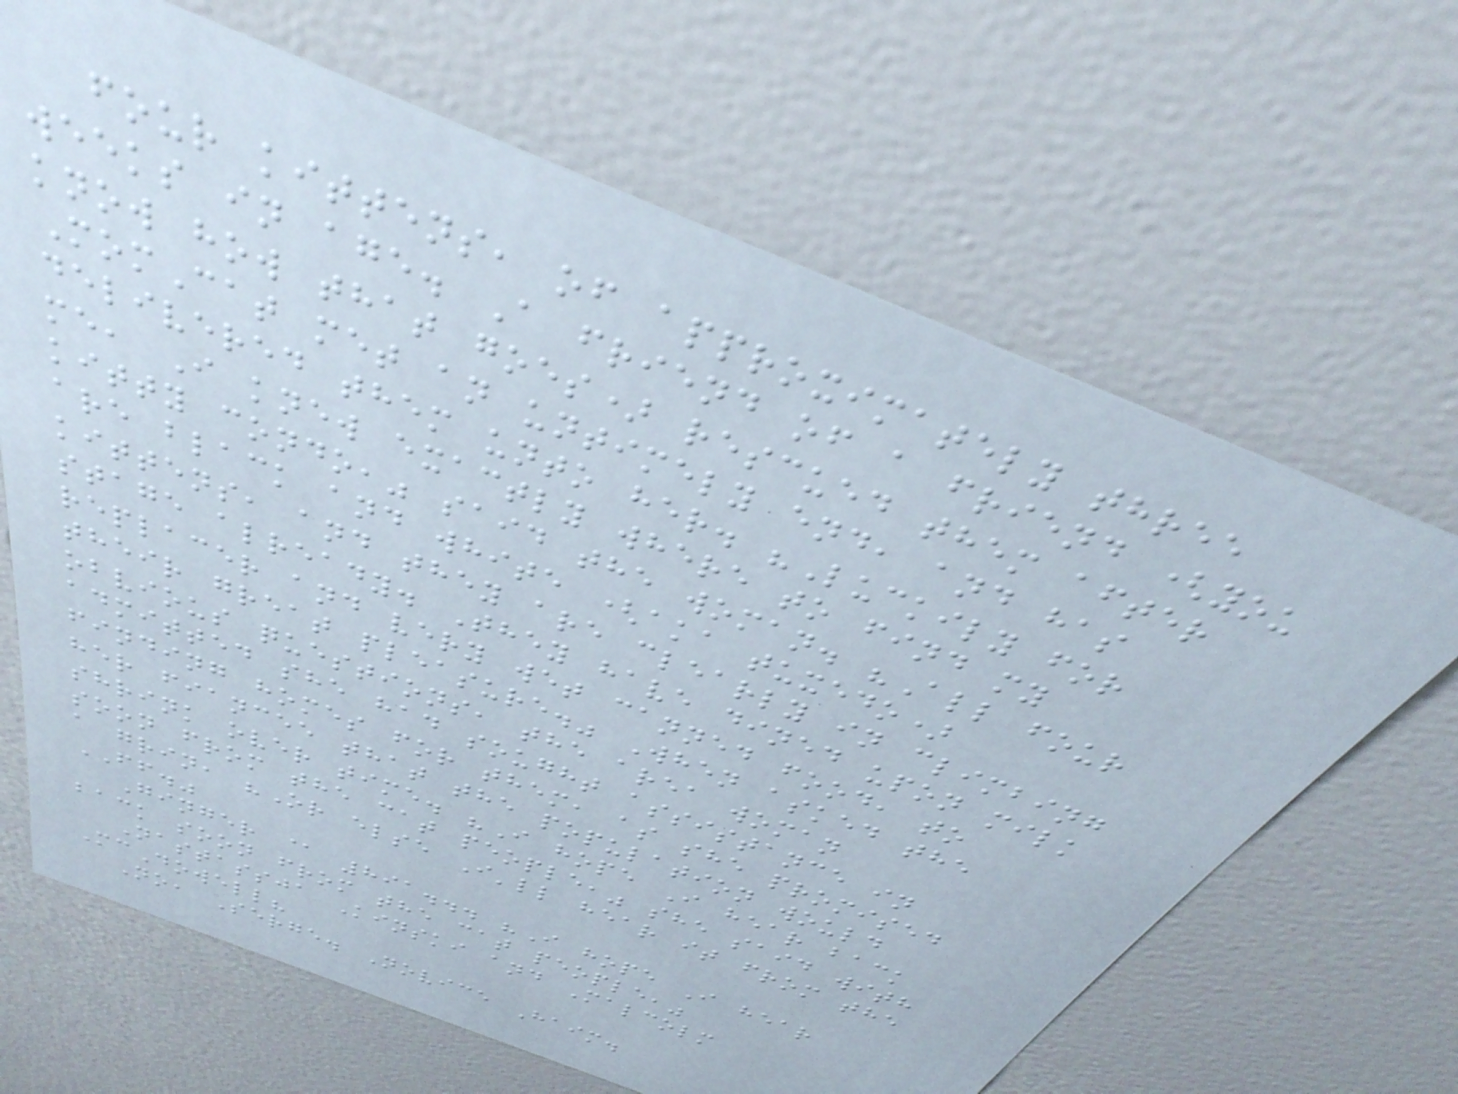four kittens, of approximately three
weeks in age. A friend of a friend (you
know how that goes) rescued them after
MomCat met an untimely end, and has
delivered them unto her. "Luckily for
me, I knew exactly where to find my
kitty condo," said the woman. "All four
are black and white (aka tuxedo)
kittens, and they are clearly in climbing
stage already. They have dined upon milk
replacer and very wet canned food, to
their great pleasure." When asked the
obvious questions, the area woman
admitted she had sought assistance in
finding homes for them, as she promised
her fiancee that the population would
shrink over time. "I hope I hear back
soon from the cat people," she said with
a grin, "Or else I'll hear it from the
FF."
Ginger @ 891... "I hope I hear
back soon from the cat people,"
Nastassja Kinski and Malcolm
McDowell?
No, Serge. Novice Haim.
